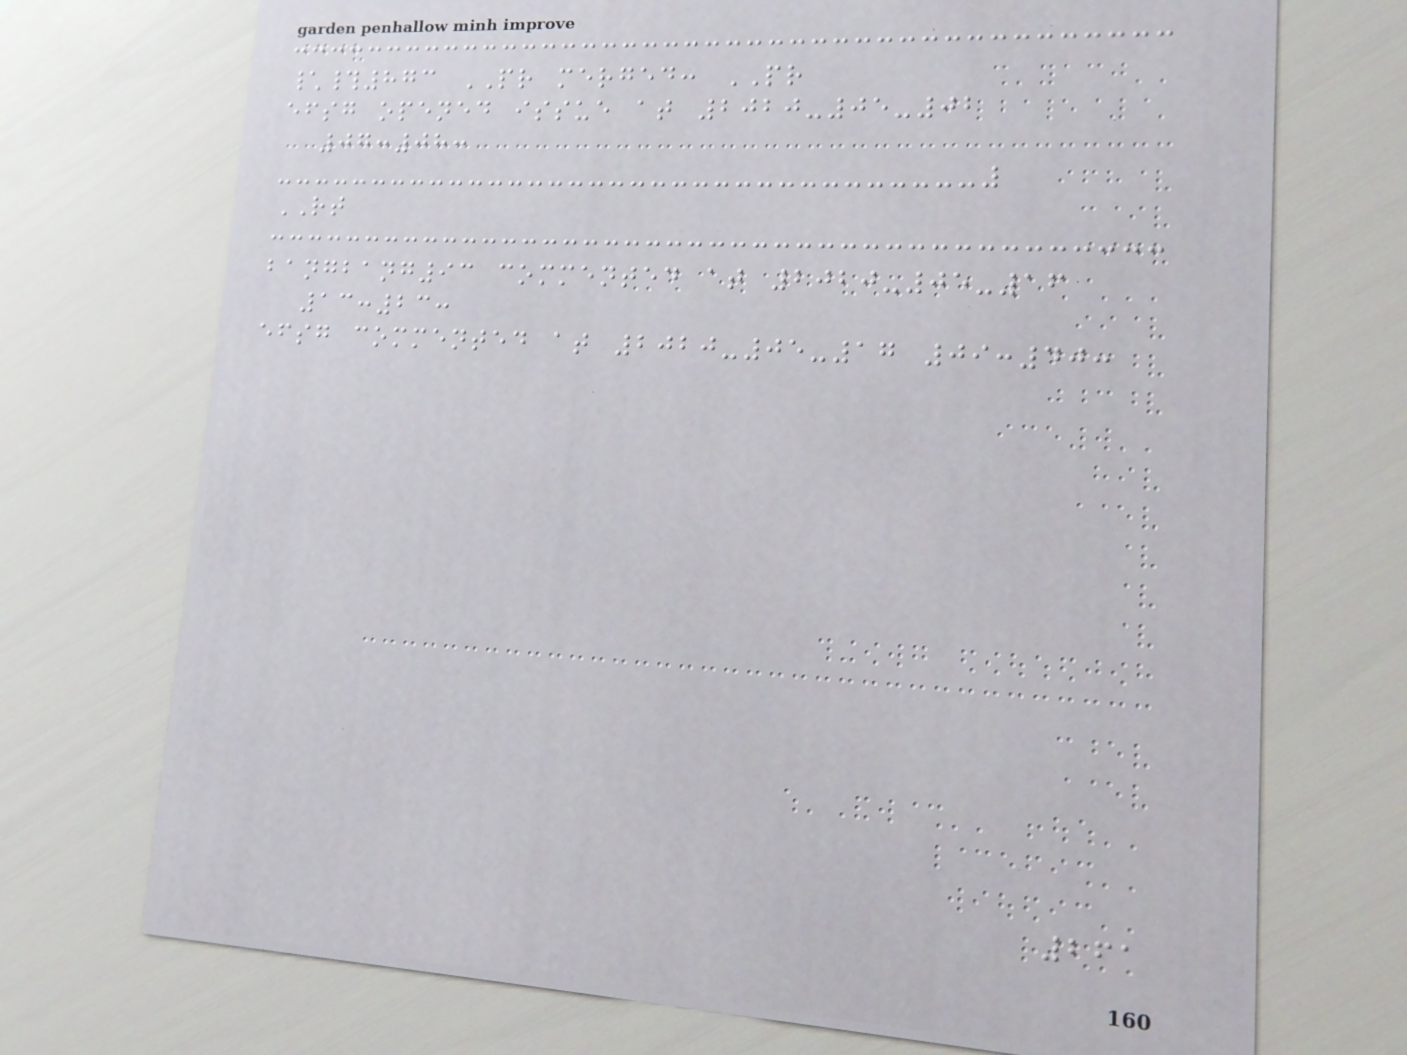\#873 PR merged: PR
efsg opened issue at 2020-05-02
07:08:
RT
bangbang93 commented at 2020-05-16
13:23:
efsg commented at 2020-05-17 09:40:
261
